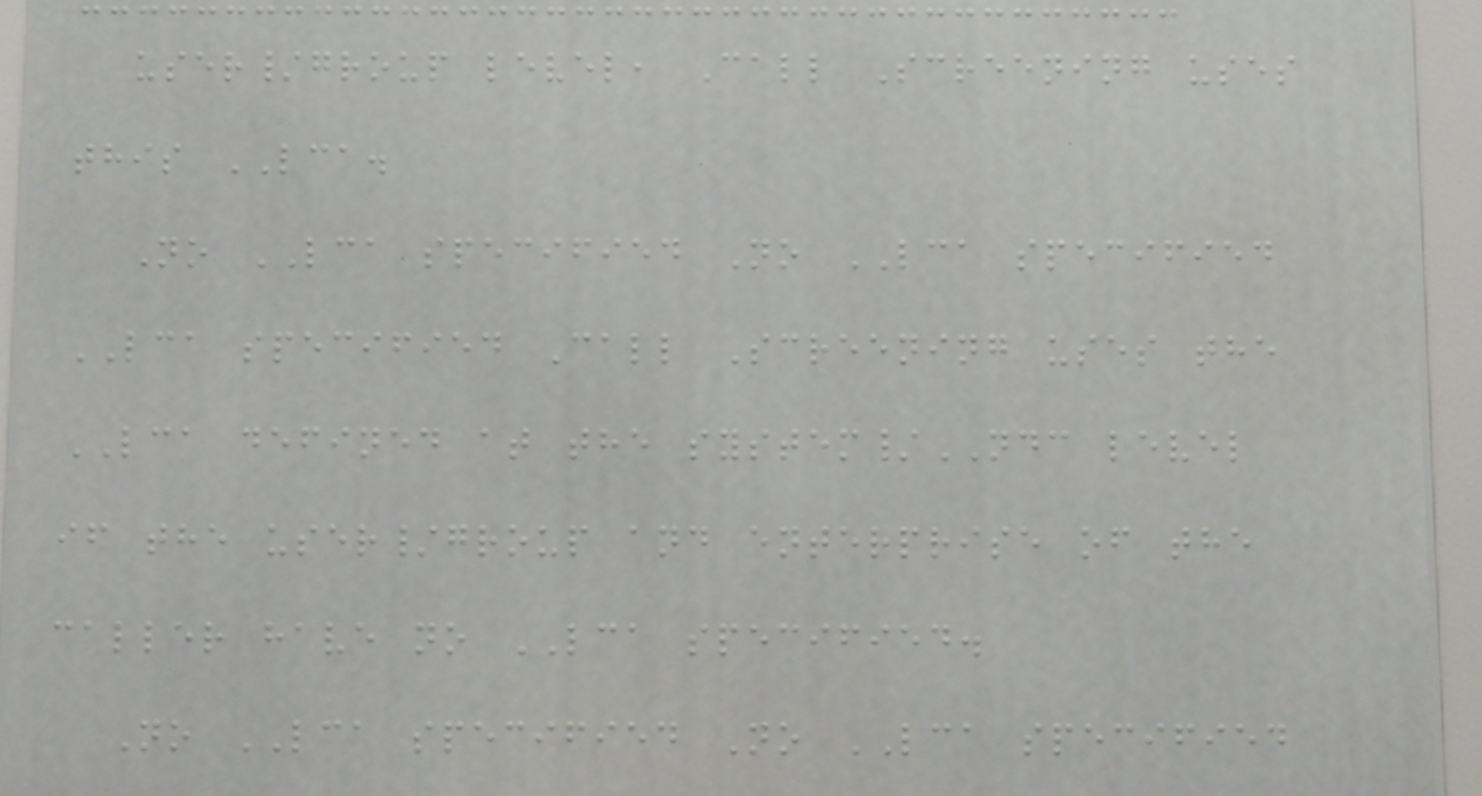user/group level, Call Screening uses
this LCA.
No LCA specified No LCA specified
LCA specified Call Screening uses the
LCA defined at the system/NDC level
if the user/group and enterprise of the
caller have no LCA specified.
No LCA specified No LCA specified
